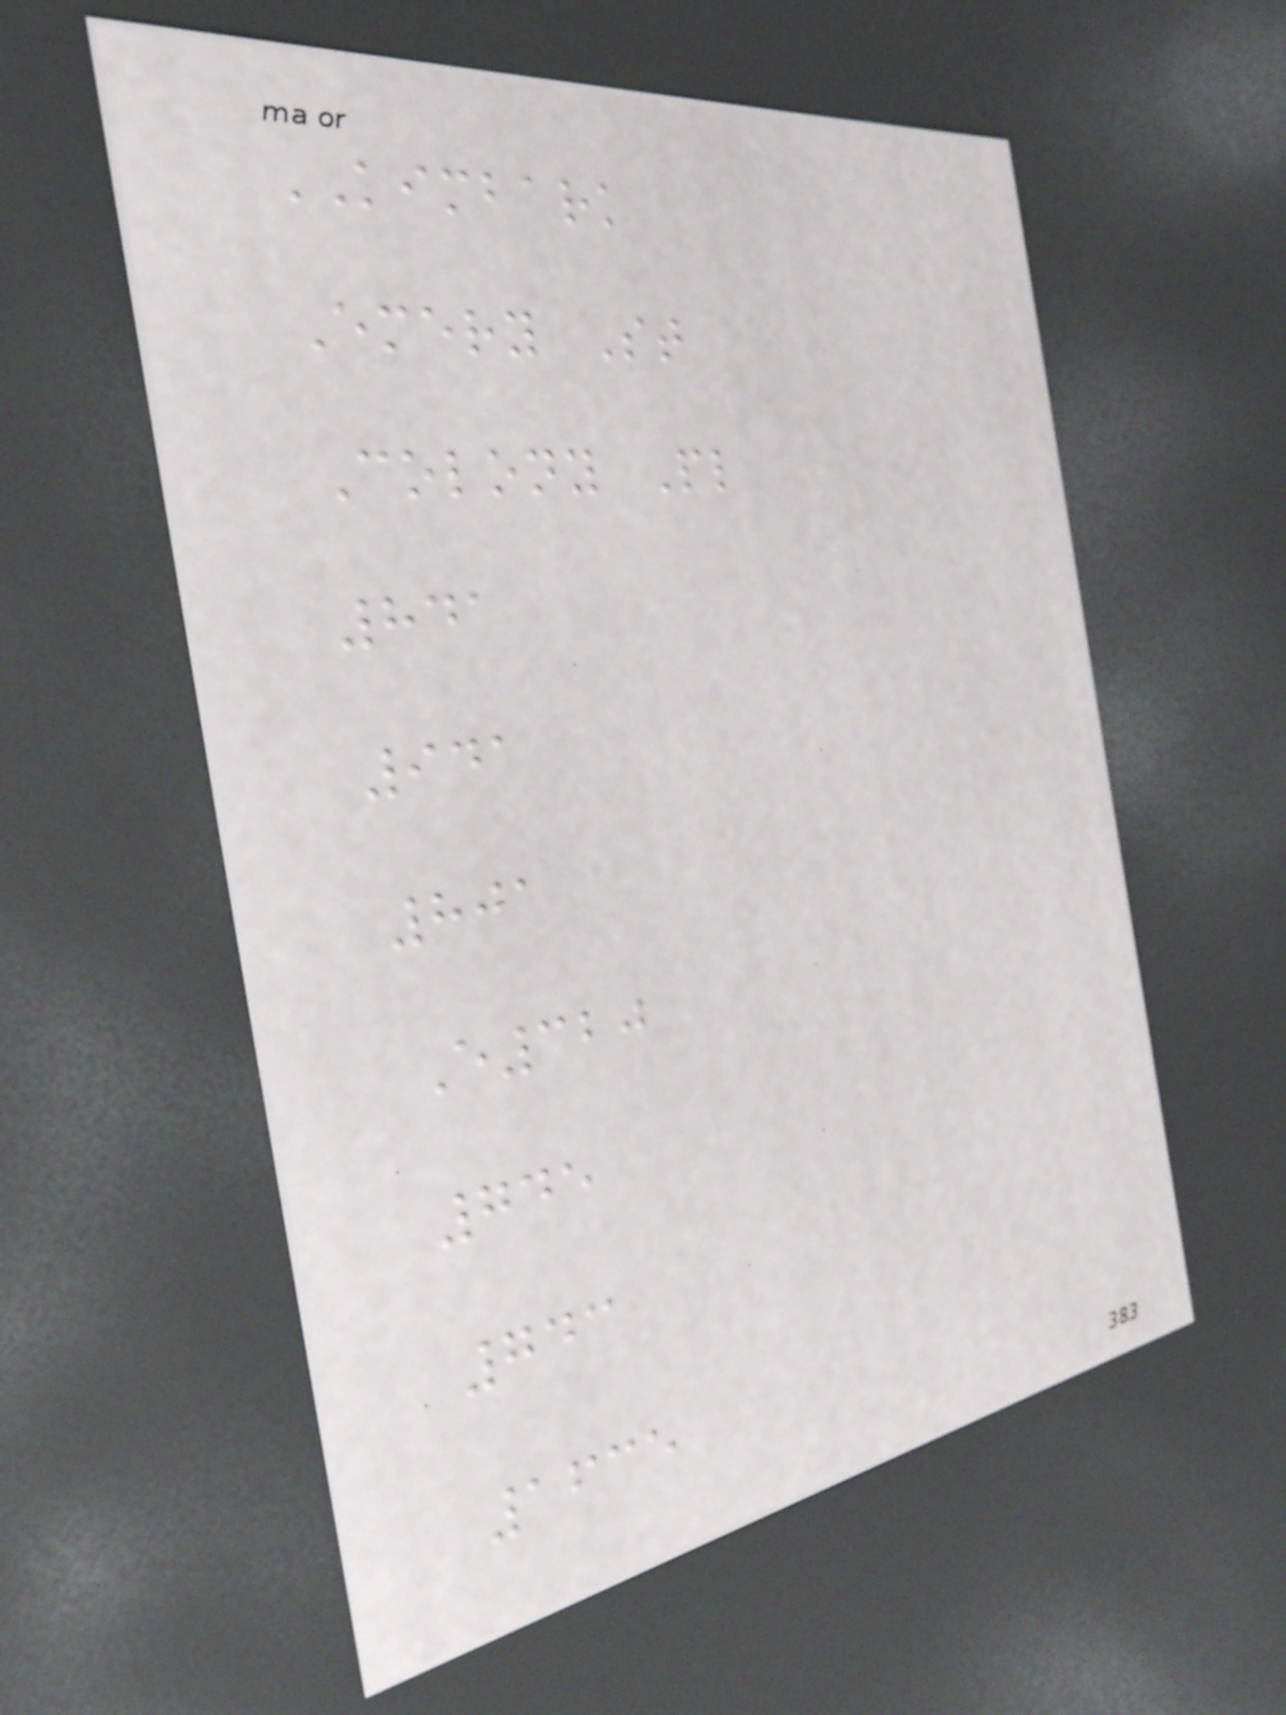KIMBARK
Emery St
Colony Pl
841
941
801
E320
745
743
1635
